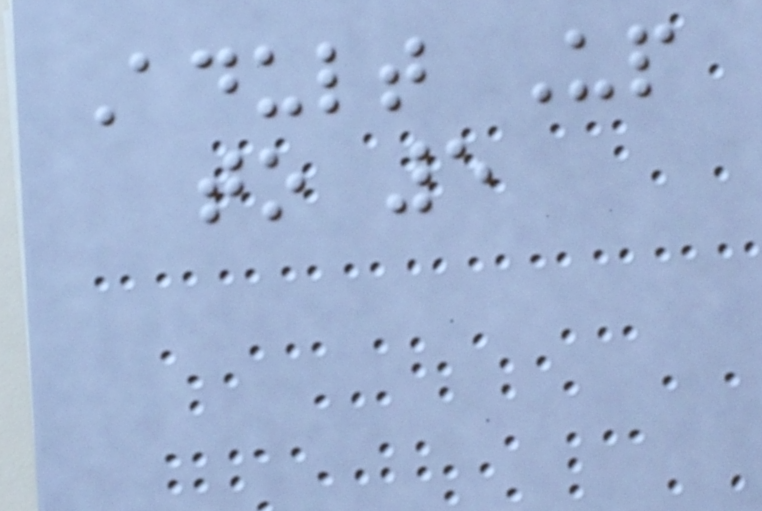Adult Up
to 5
